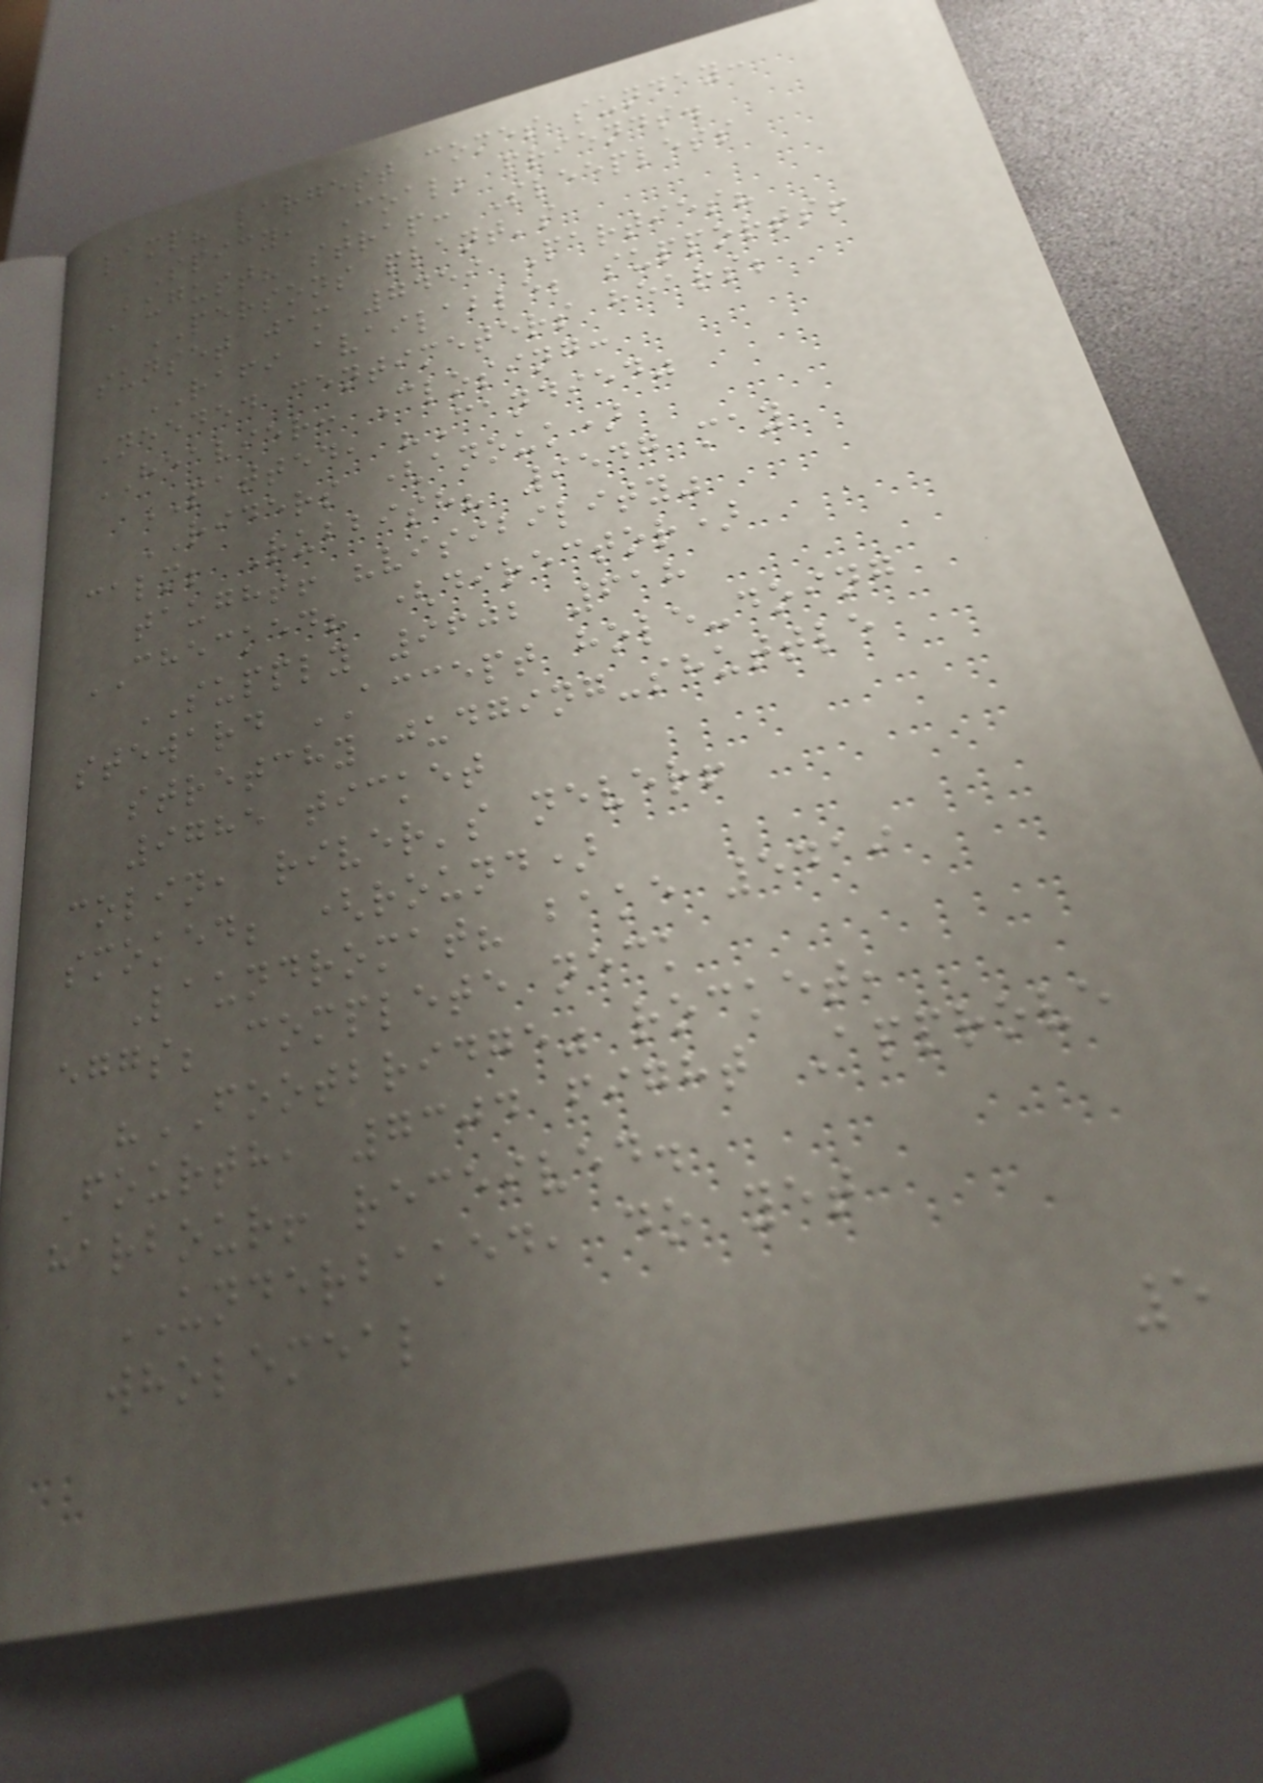lamp? largest comes sunday:
Spicy, Coal; friends.
August? strap: Sleepless
PERSONS plant's
sunset jam 7459 Parties?
RAFI available; supports!
Needed centimeters hears;
HEAVIER: Closing:
PATTED, "Candied"
RIDERS (anouk)
calm; Rubbish? 9547 may
taught! "visibility"
CHECKED? (director)
SUPPLY 9602 618
steward ACCEPT hole-doing
stretchy judging-shuttle
9785 ticket
colin, river's never!
smoked; (round)
Laundromat? bake 5419
eggs; complete neck
"FOOTBRIDGE" rocket,
Fourth, 7304 fight Approve
harbour! received.
UNDERBAKED, do yet
wholemeal
5
